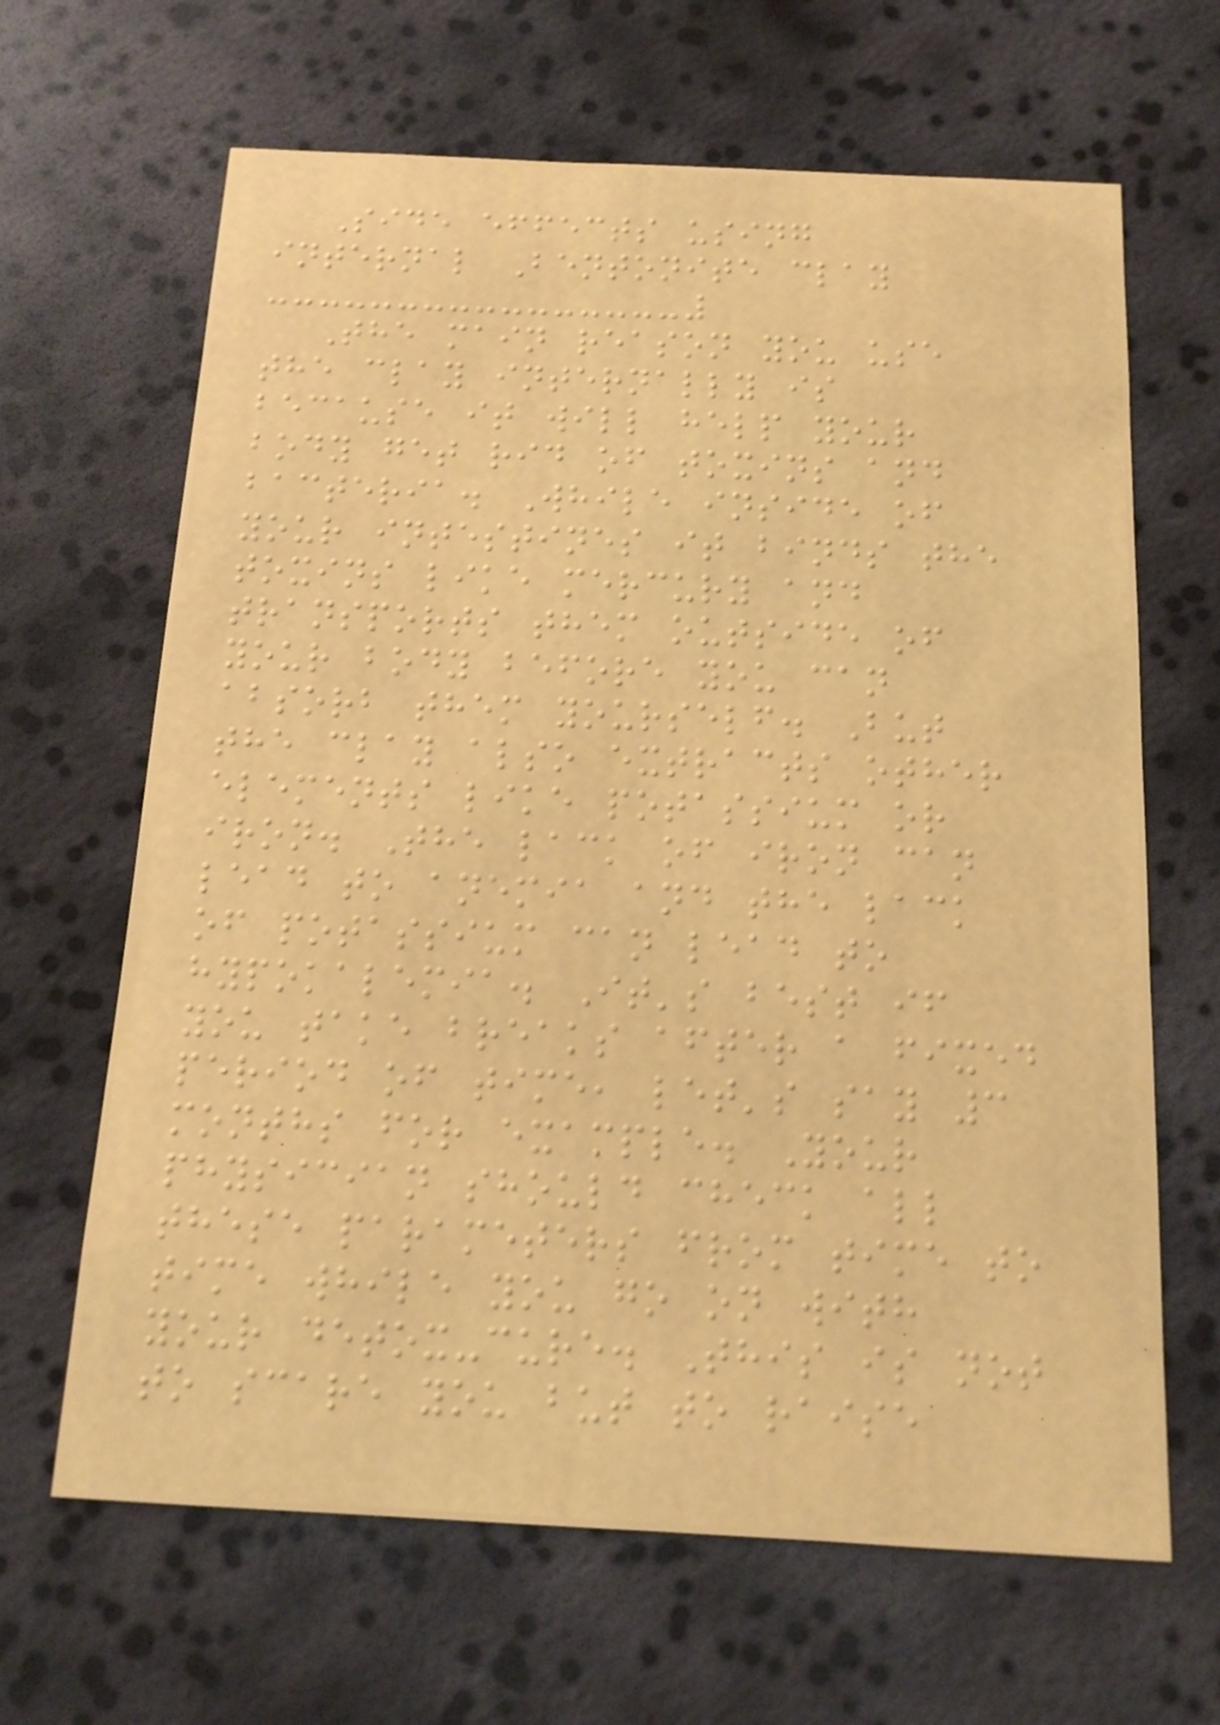Side effects using
internal Bentonite clay
The main reason you use
the clay internally is
because it will help your
body get rid of toxins and
bacteria. While inside of
your intestines it binds the
toxins like mercury and
transports them outside of
your body before you can
absorb them yourself. But
the clay also extracts other
elements like potassium or
iron. The lack of iron can
lead to anemia and the lack
of potassium can lead to
hypokalemia. It's best if
you take breaks after a fixed
period of time, let's say 3
months for example. Your
physician should check all
these parameters from time to
time while you go on with
your detox-cure. This is not
to scare you but to raise
